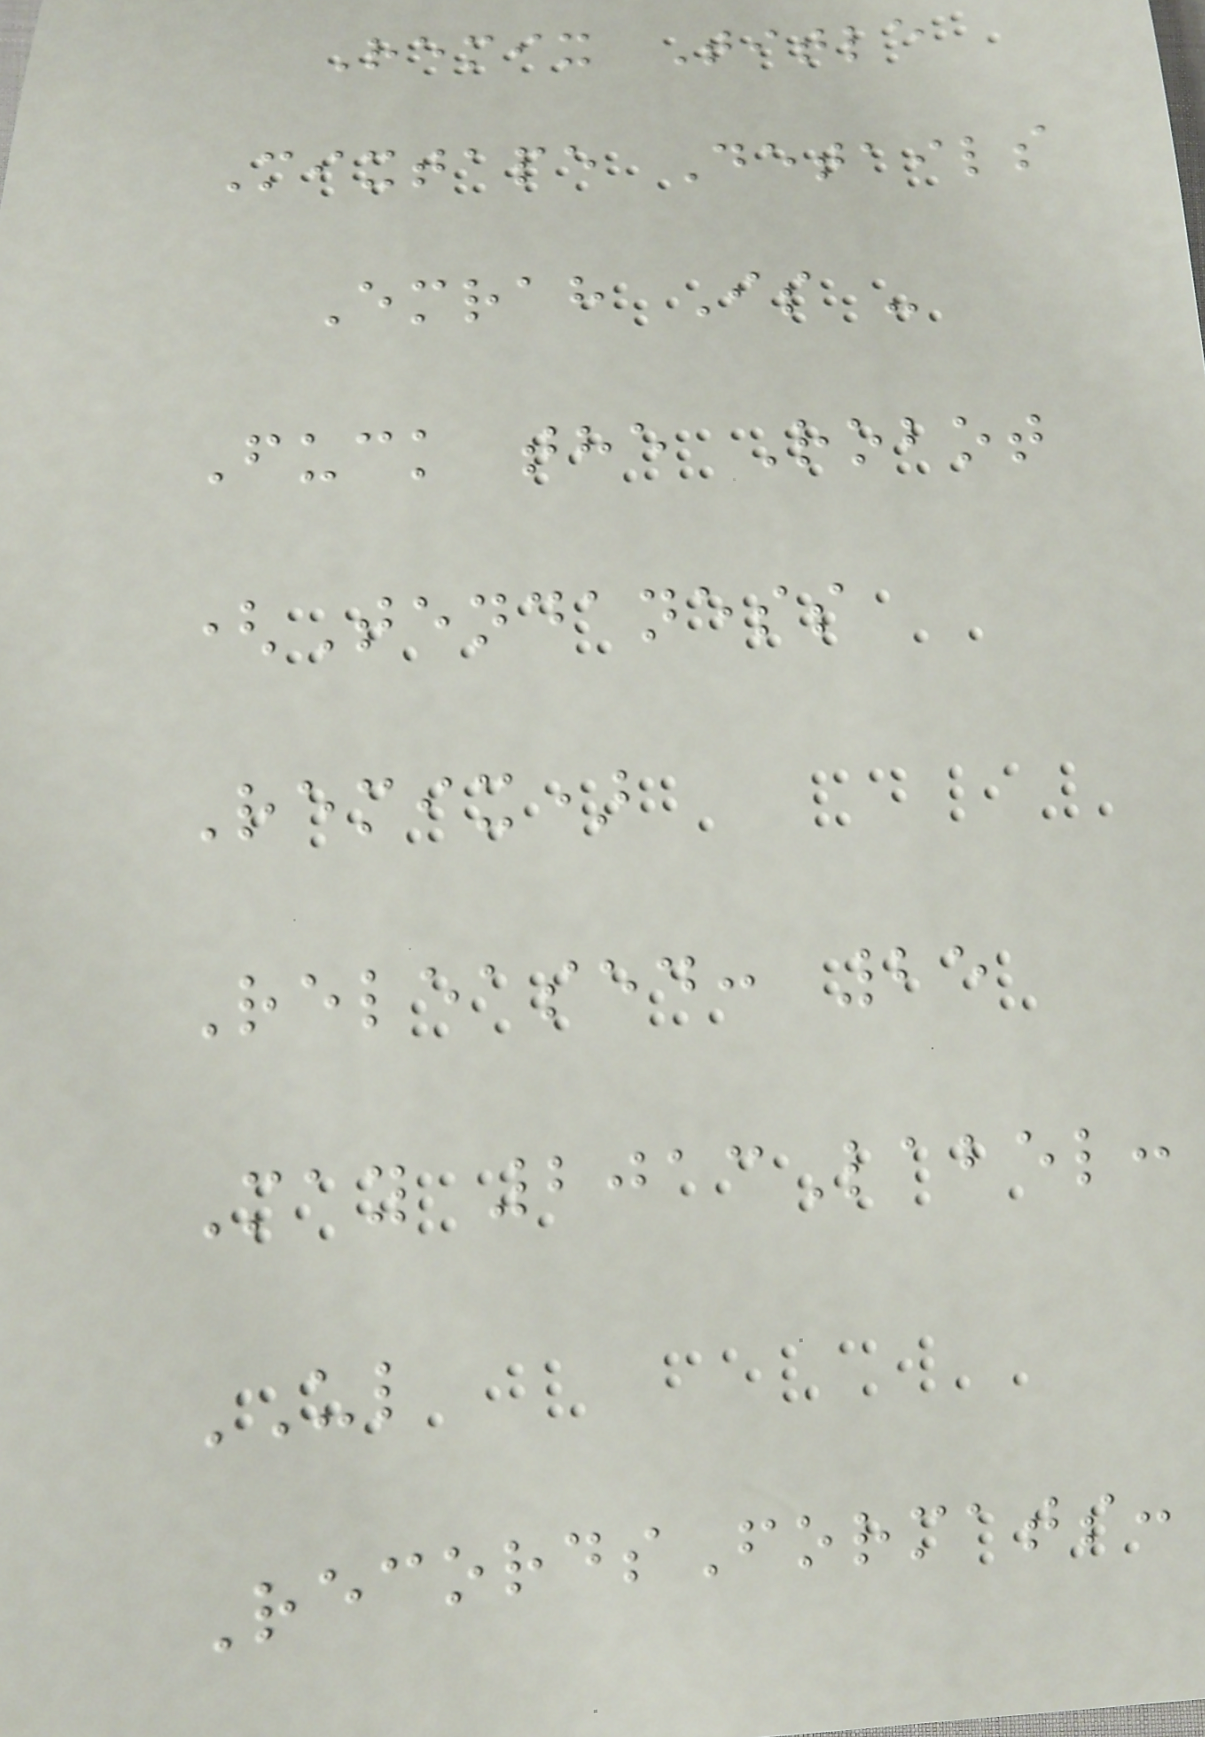Remix Title
Mixtape Details
Emrah Is -
Fuck the Robot
(Tendaness
Remix)
Released: 25
May 2013Label:
UL
RecordsFormats:
